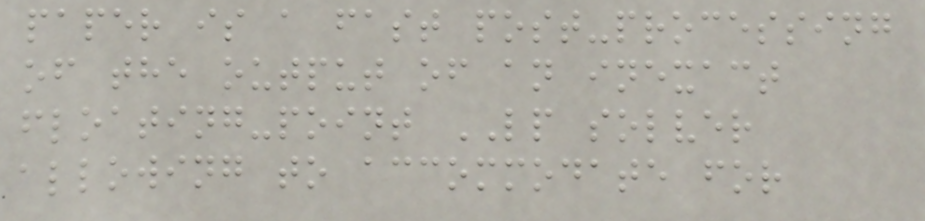paper is a fast post-processing
of the output of an inexact
floating-point LP solver
allowing to accommodate for
